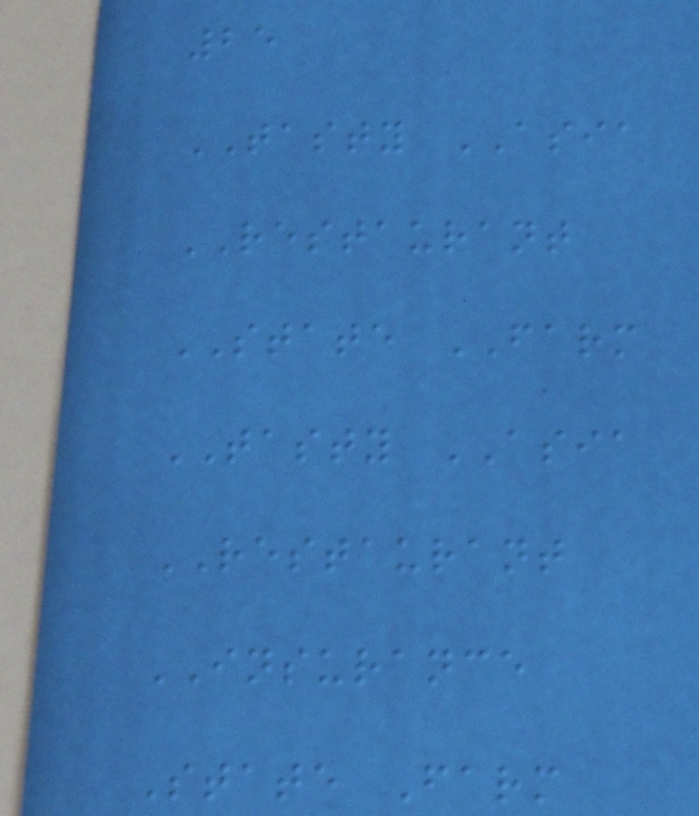25
TASTY ASIA
RESTAURANT
STATE FARM
TASTY ASIA
RESTAURANT
INSURANCE
State Farm
